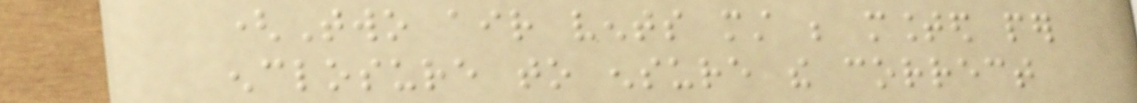(Two air vents must be mounted per
enclosure to ensure the correct
